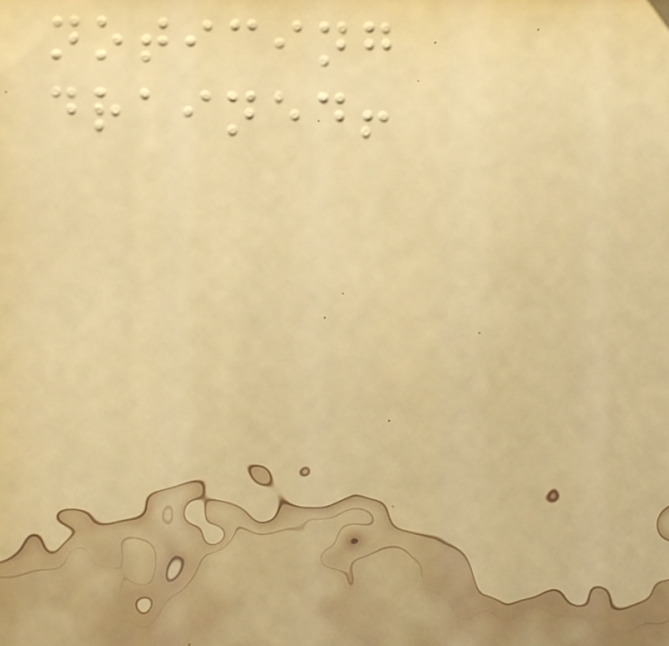noticing
drained!
